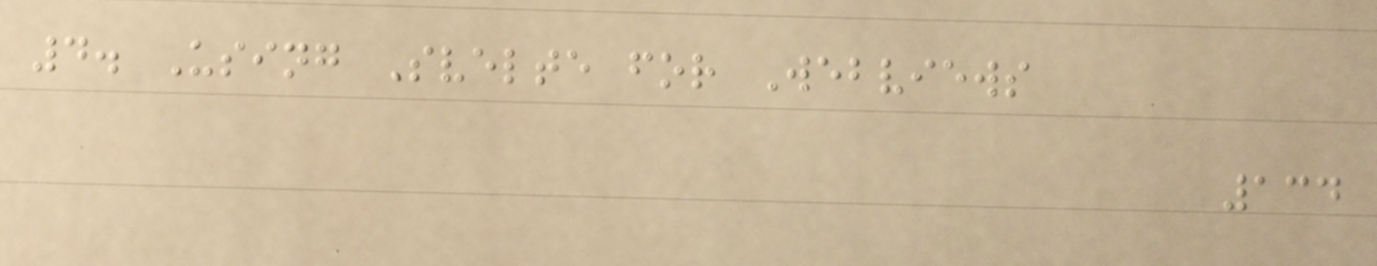4. Using Svelte for Webviews
134
